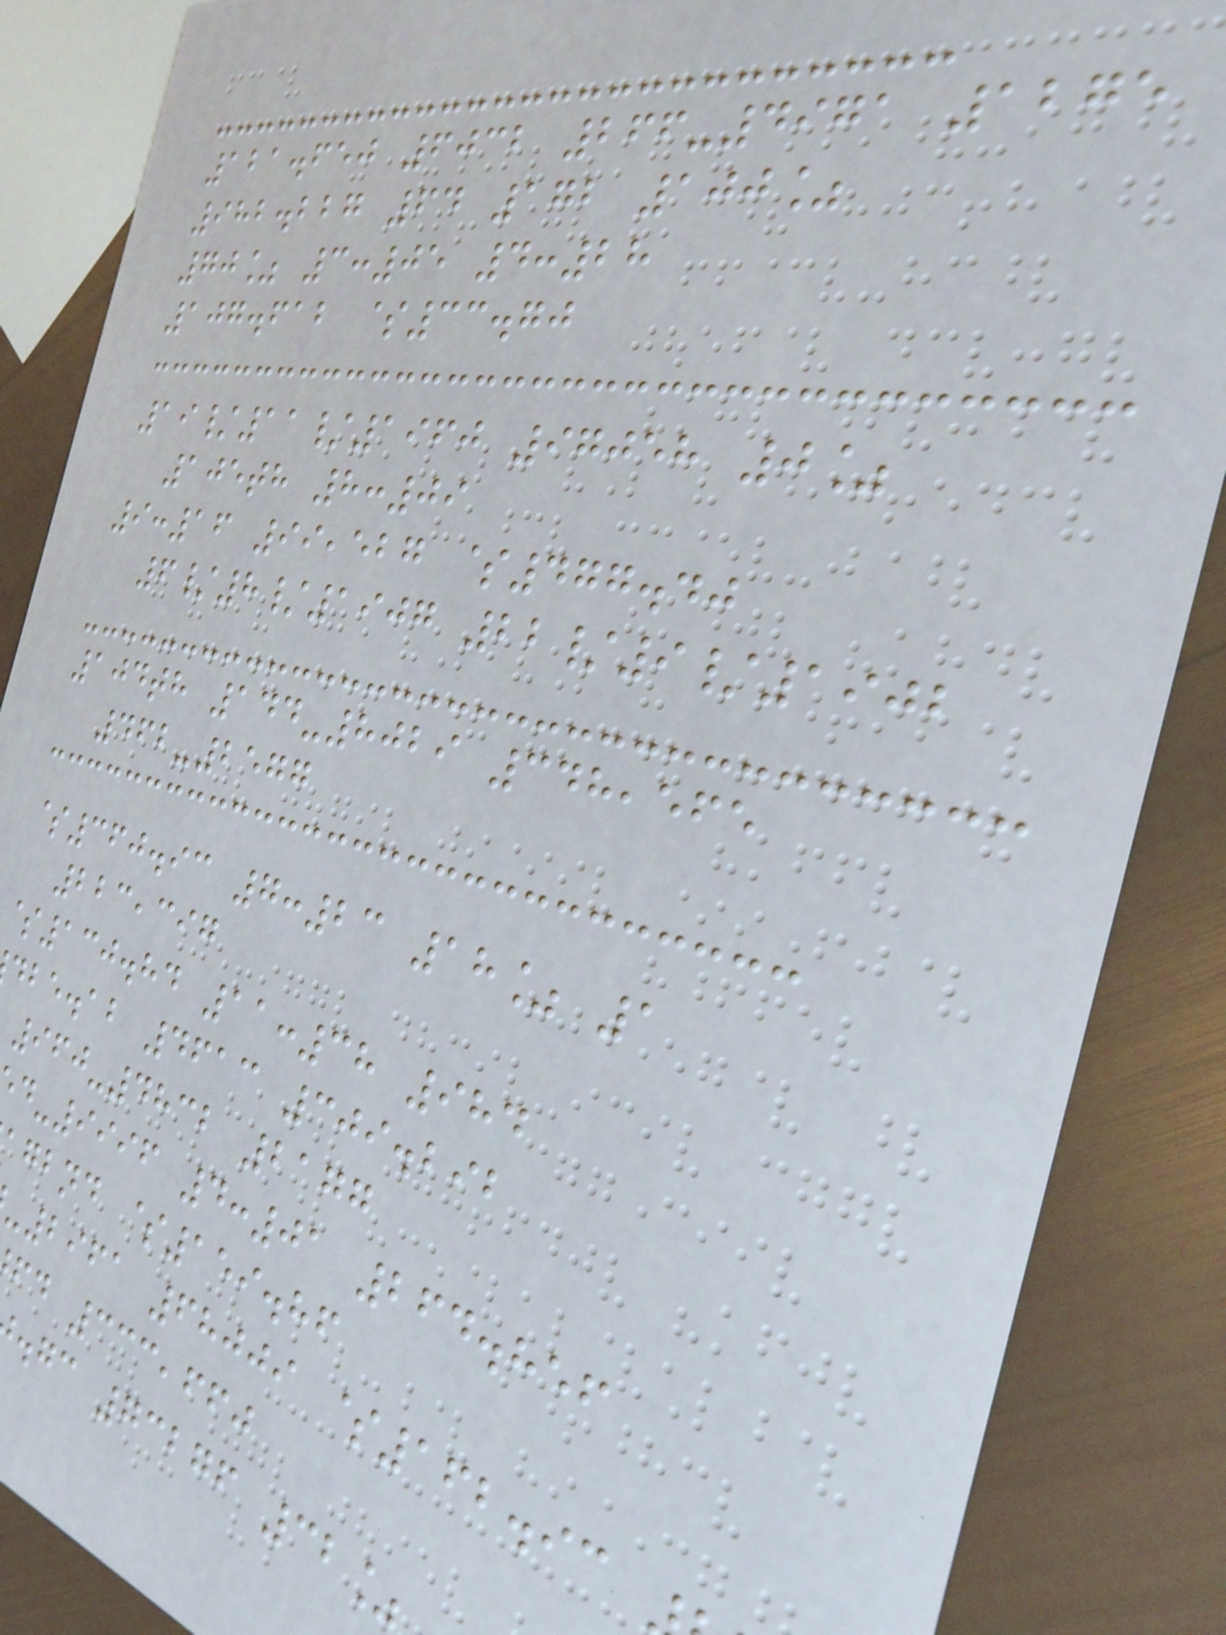121.650 6032 266-4971 1275
982.227 64 172 100%
70% 3:05 4:28
107.612 $33.70
19/11/1960 97058 0%
105th 8:09
9:16 99,527 $477.40
6/8/1907 22/9/1902
104th 144-8029 348,565
462-2577
$360.93 7:23 18% 1
223,397
$130.84 11:38 984
dbe.ab 4613 309.292
960-4832 2177
-9996 4:01 264.856
gbnd $159.86
-2961 68009 $162.93
fd 333,660
.gc 73276 32%
